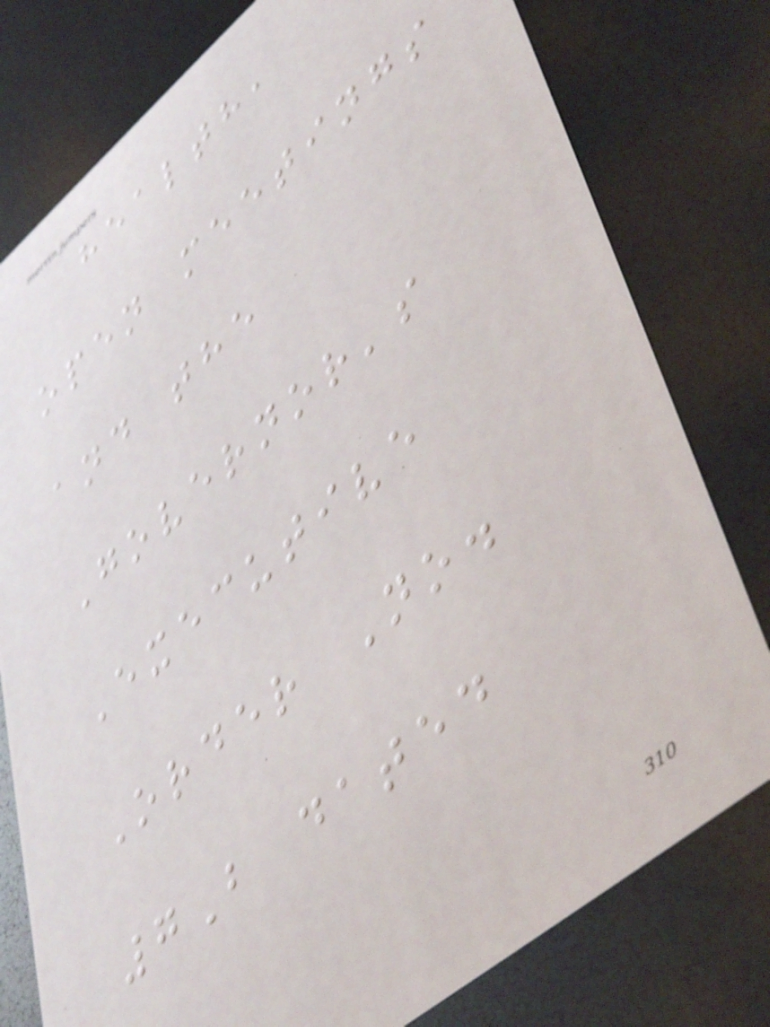health,
open meetings
and the
Governor's
Executive
Order No.
7B dated
